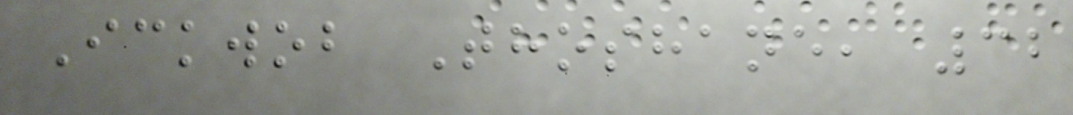Ickwob Thoshane, 32
